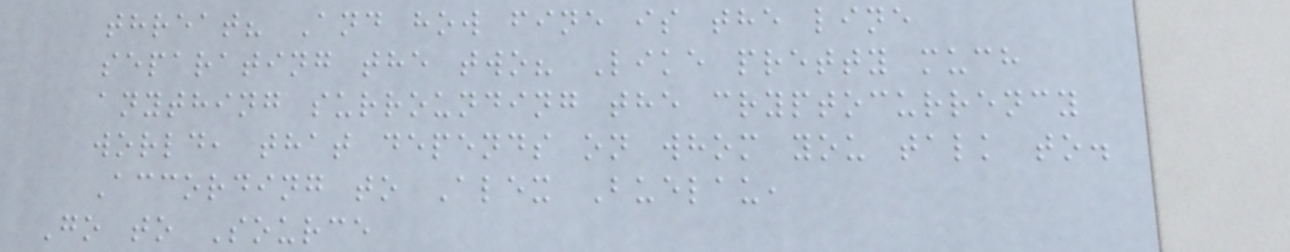threat? And how fine is the line
separating the two? Like pretty much
anything surrounding the cryptocurrency
world, that depends on whom you talk to.
According to Alex Buelau,
Go to Source
